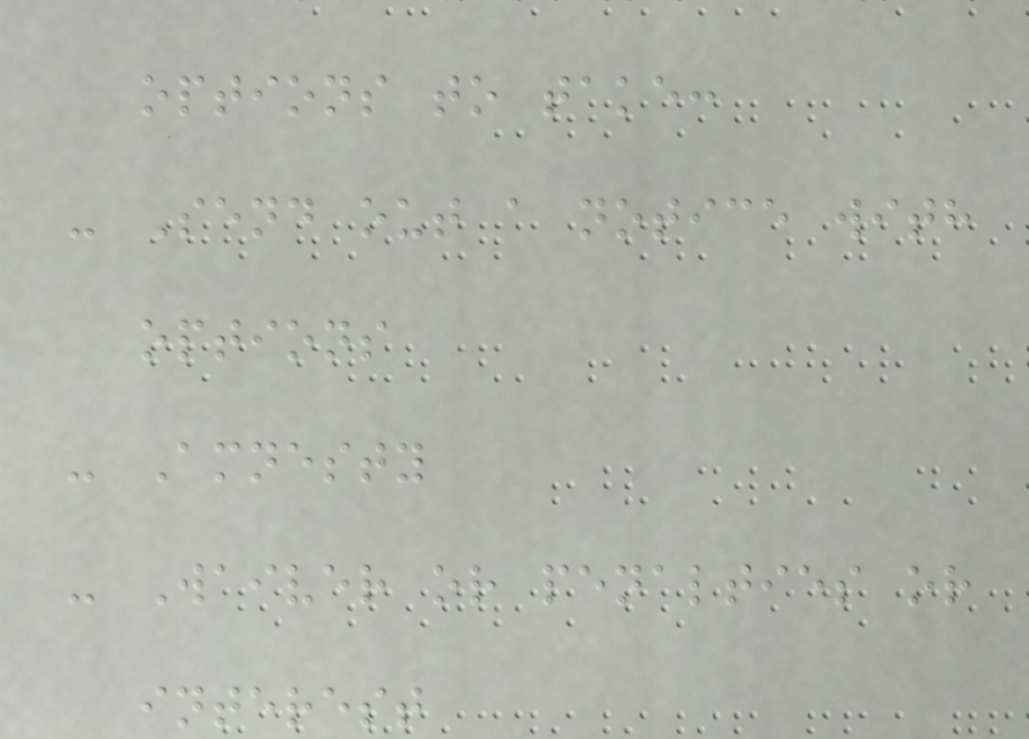options to take:
- Send out a notice with
options
- Amnesty
- Waiver or penalties or
interest
